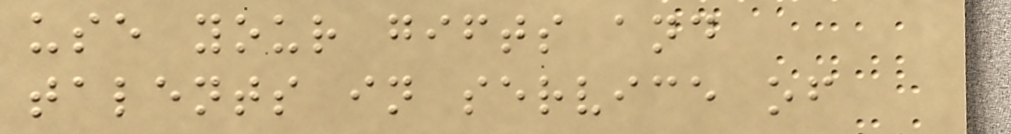use your gifts and
talents in service of
